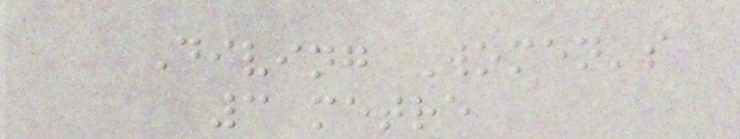Diving Women's
3 metre
